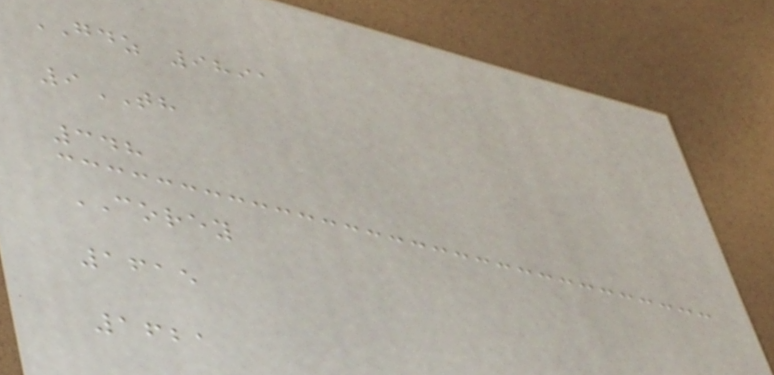GDZ 9891
9TH
348
COREY
1615
1621
